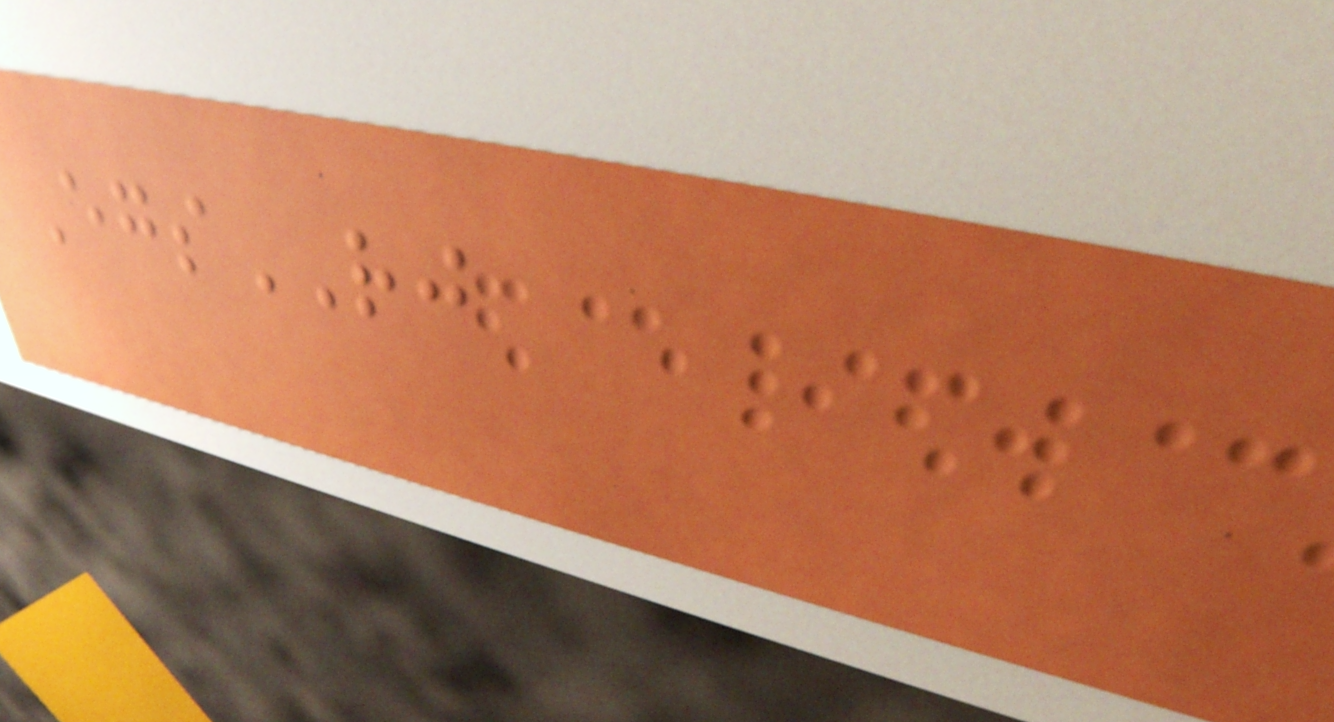EgsRJ
